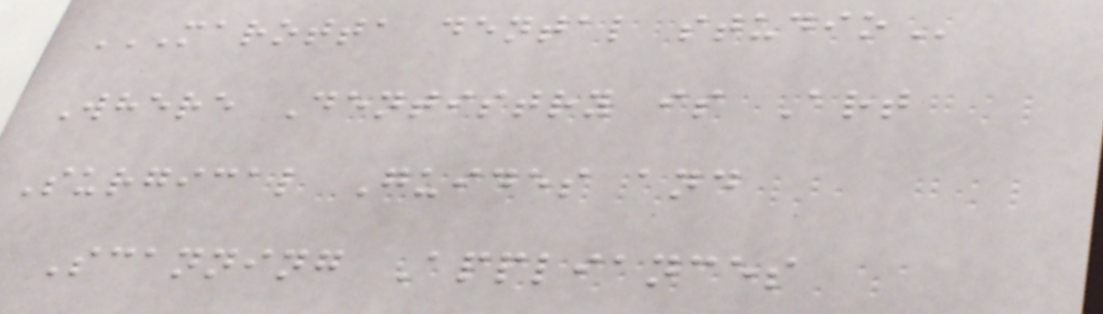MAROTTA DENTAL STUDIO
Where Dentistry is Art
Surgical Guides and
Scanning Appliances
